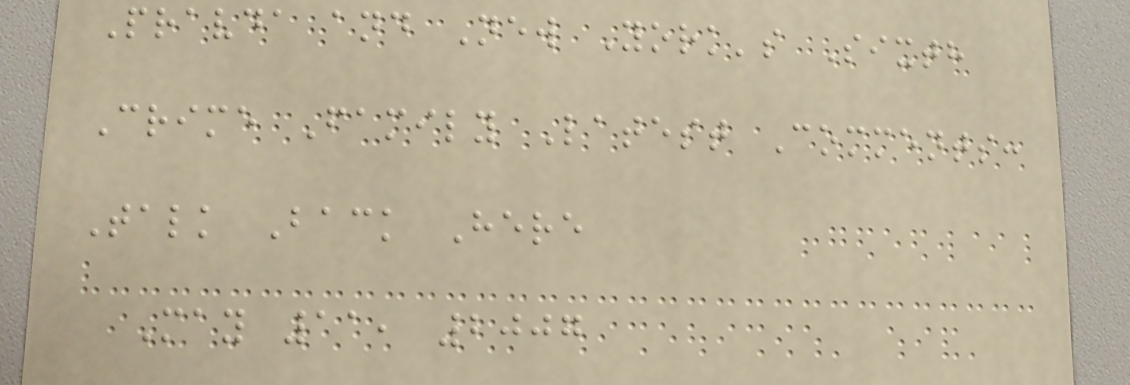Pravda and New York's Sixth
Crime Family Latest Comments:
Talk Back Here
May 11, 2007
